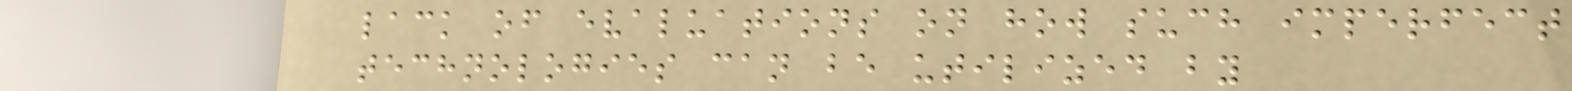lack of evaluations on how such imperfect
technologies can be utilized by
